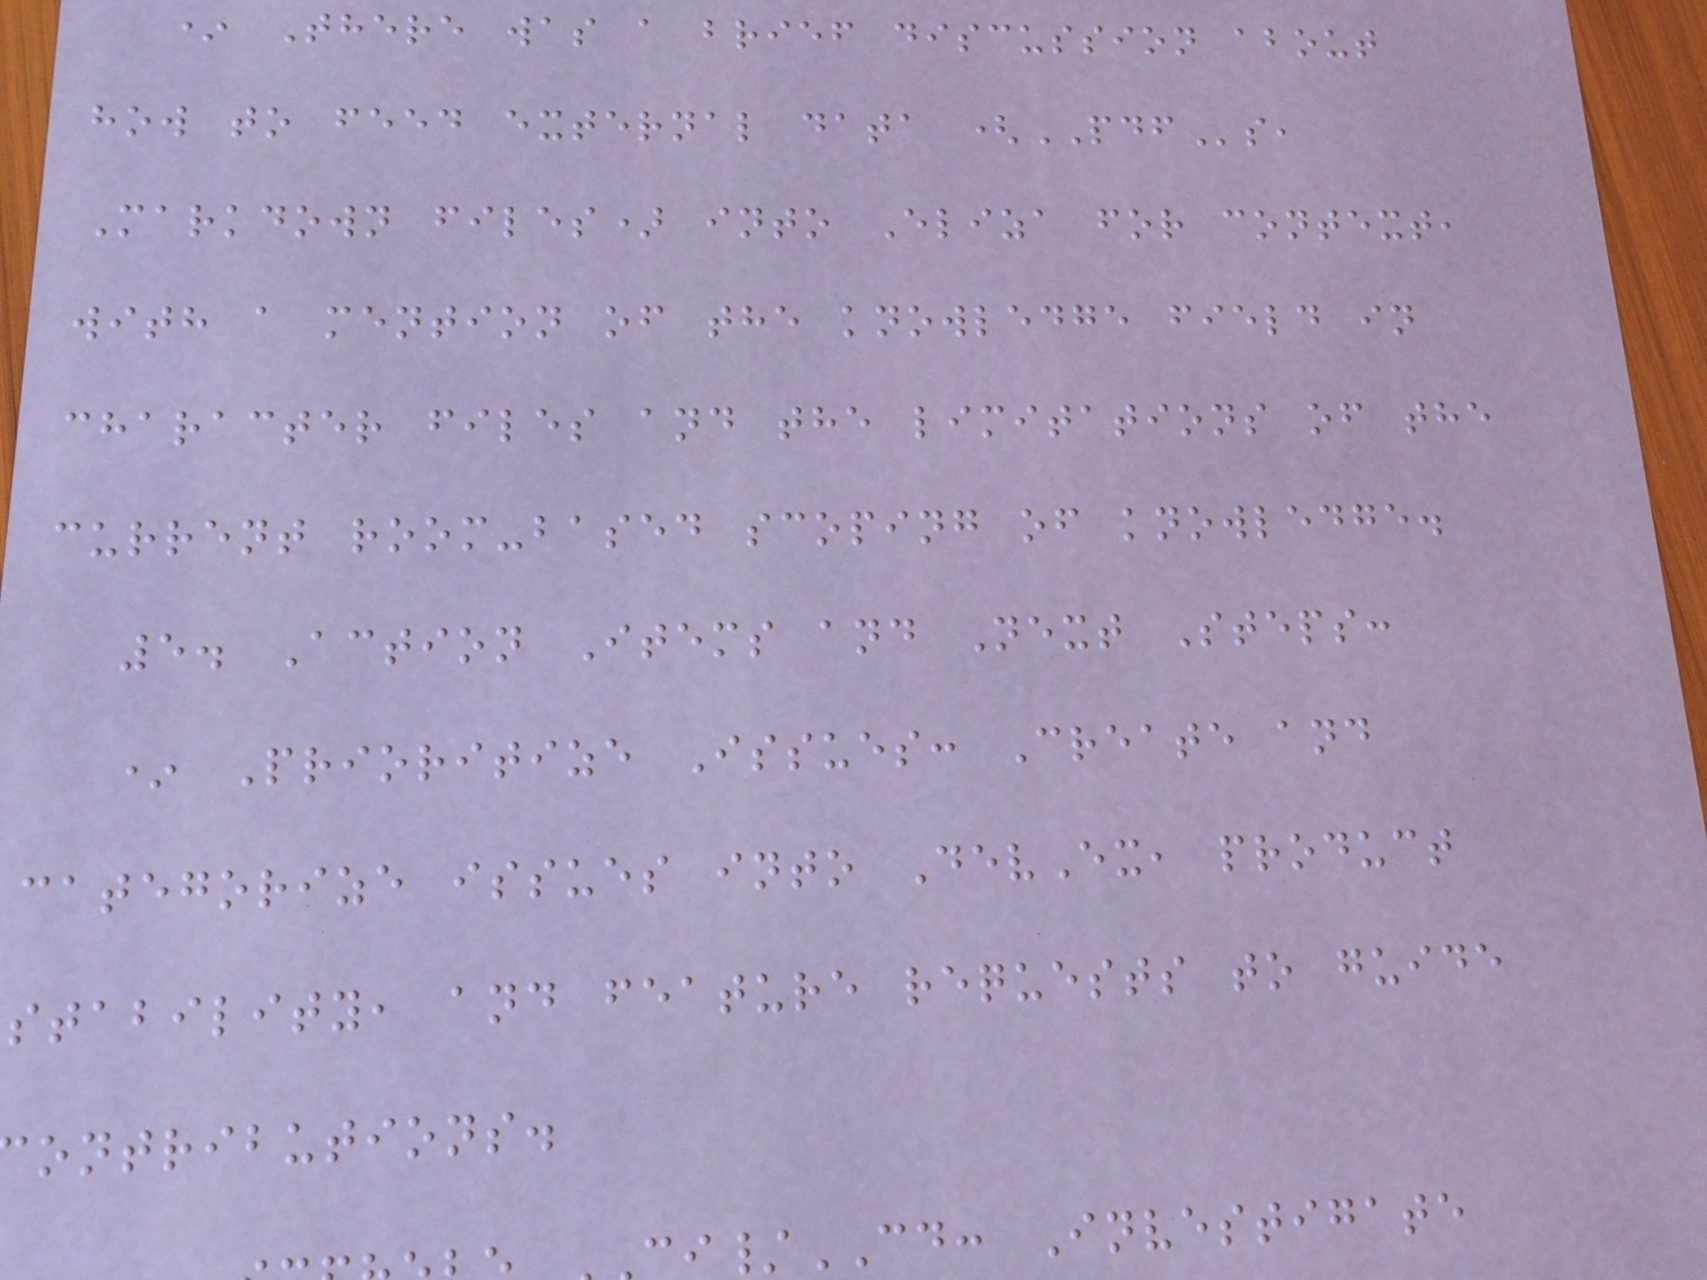* There was a brief discussion about
how to feed external data (PDFs,
Markdown files) into Eliza for context,
with a mention of the knowledge field in
character files and the limitations of the
current room-based scoping of knowledge.
5. Action Items and Next Steps:
* Prioritize Issues: Create and
categorize issues into DevEx, product
stability, and feature requests to guide
ontributions.
/CD: Investigate
